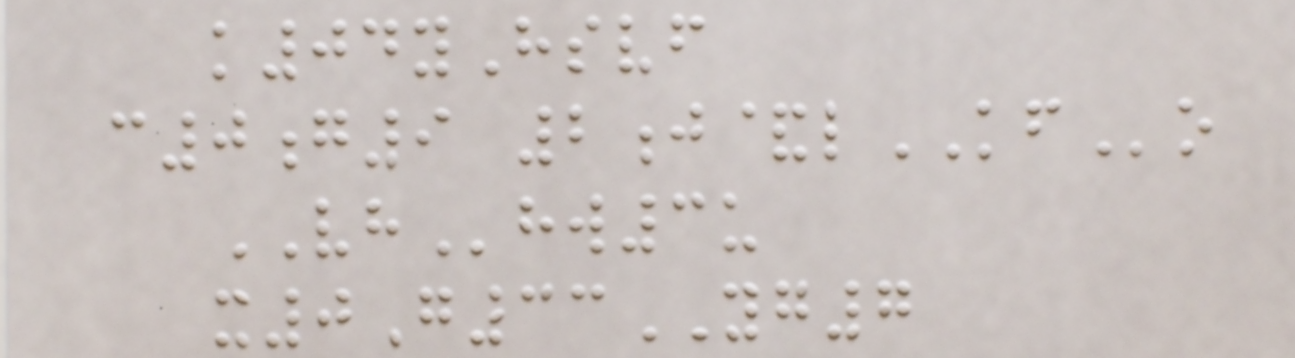k04yHsvf
c0g9 2j&lKFo
VHhw3u
x0G33YG7
